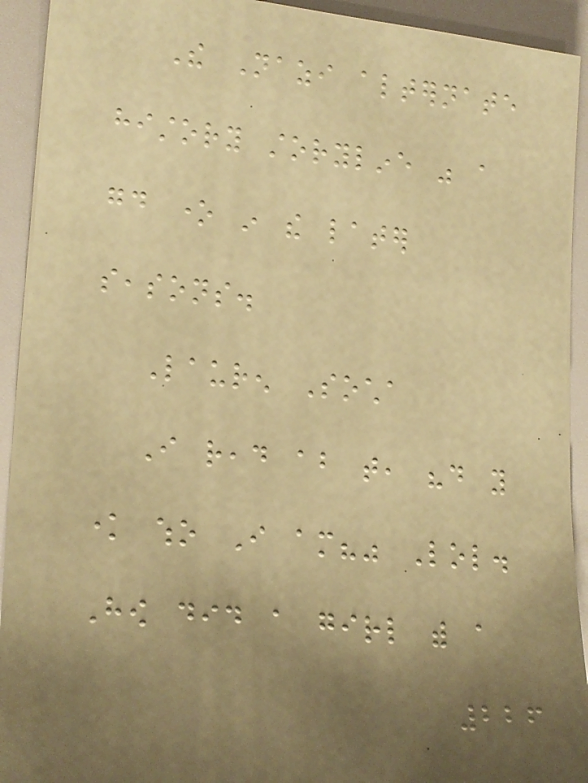The Nazi alternate
history storyline was a
good one in the later
seasons.
Lauren Socha
I read about that, "do you
know who I am?" Lol.
How did a girl with a
226
